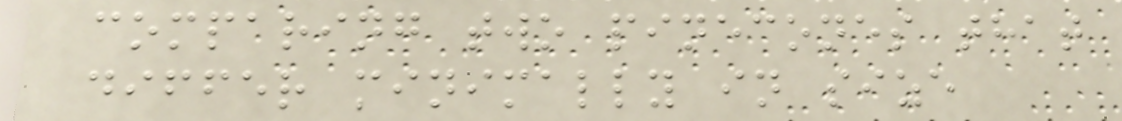comparing two pinecones that
differ minimally in size
